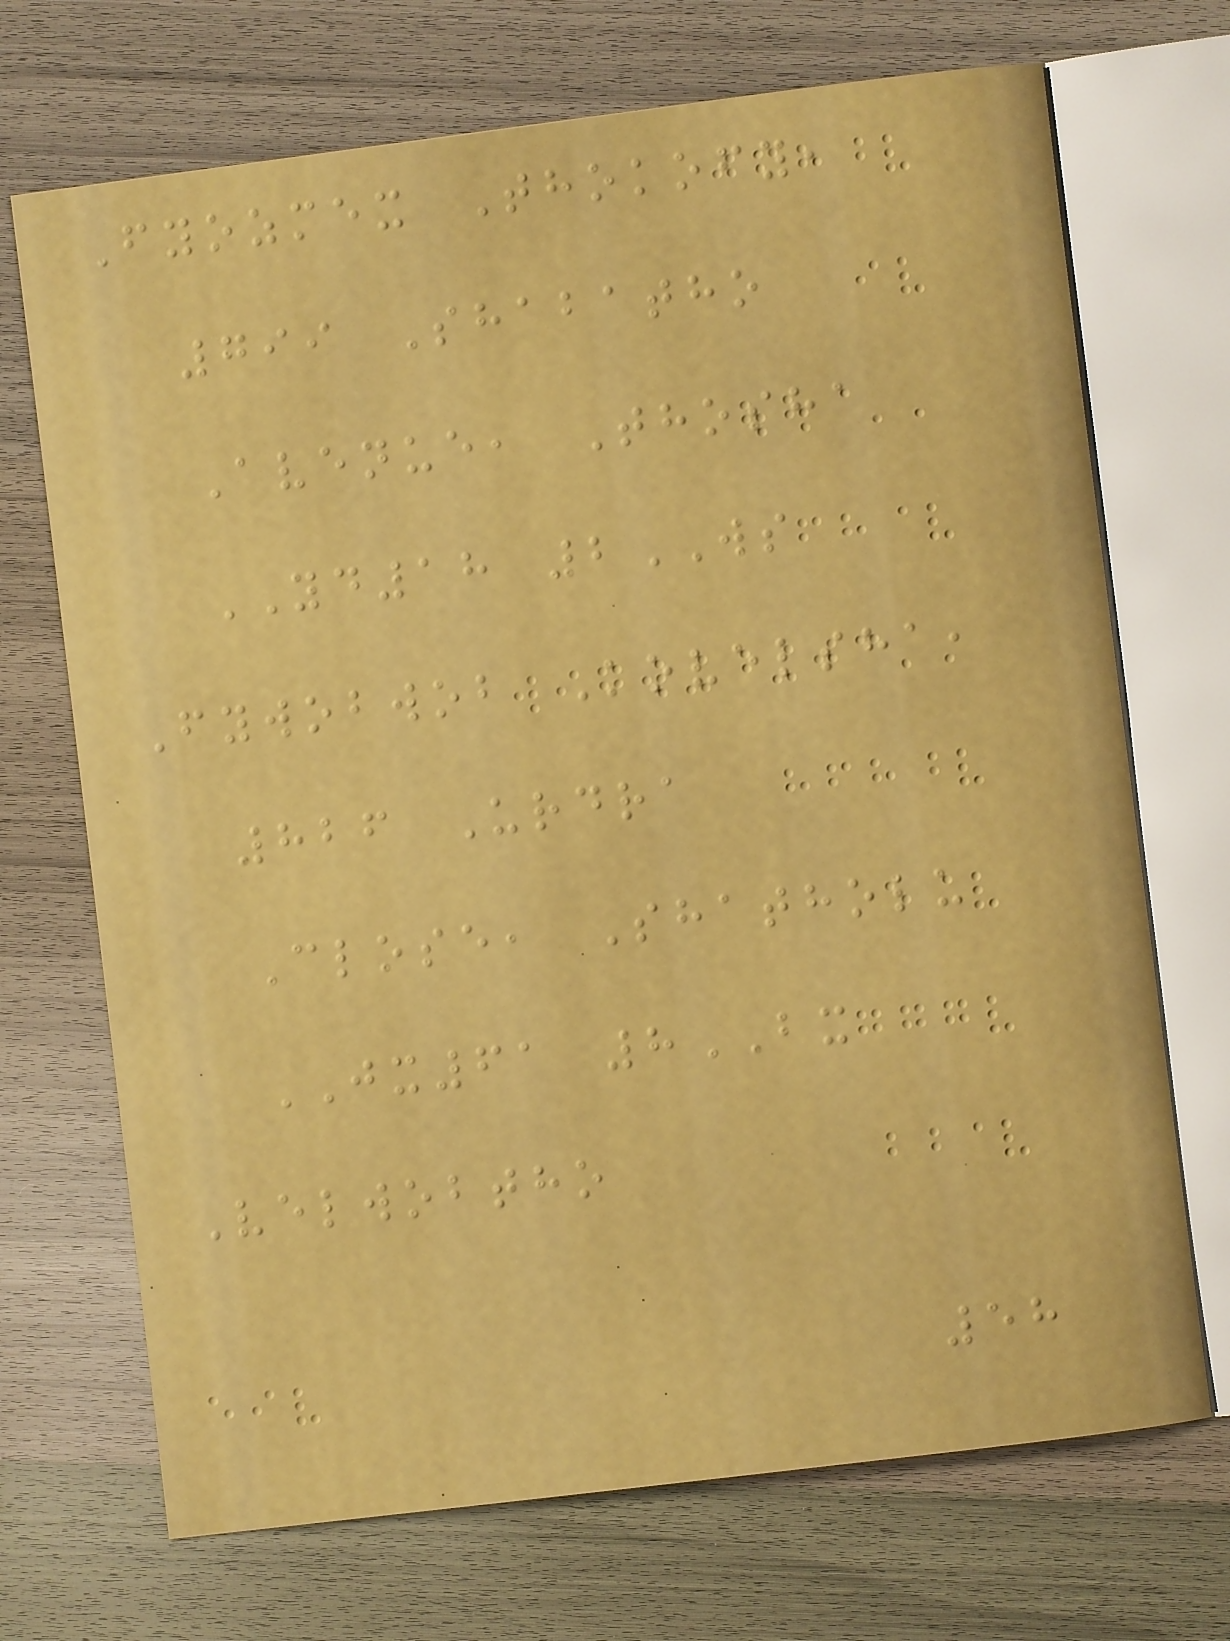Fyozmex Thokofy,
799 Shabatho
Avenue, Thosha
YD18 2WS
Fywobwob Kovelsha,
826 Urdra
Close, Shatholu
JX61 8BX
Velwobtho
58
